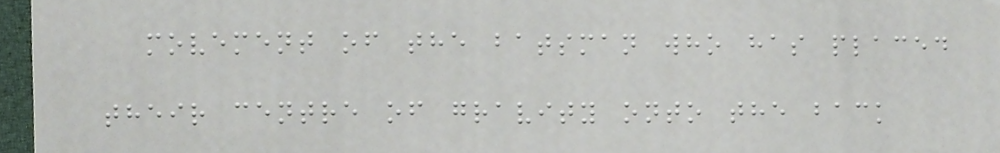movement of the batsman who has placed
their centre of gravity onto the back
